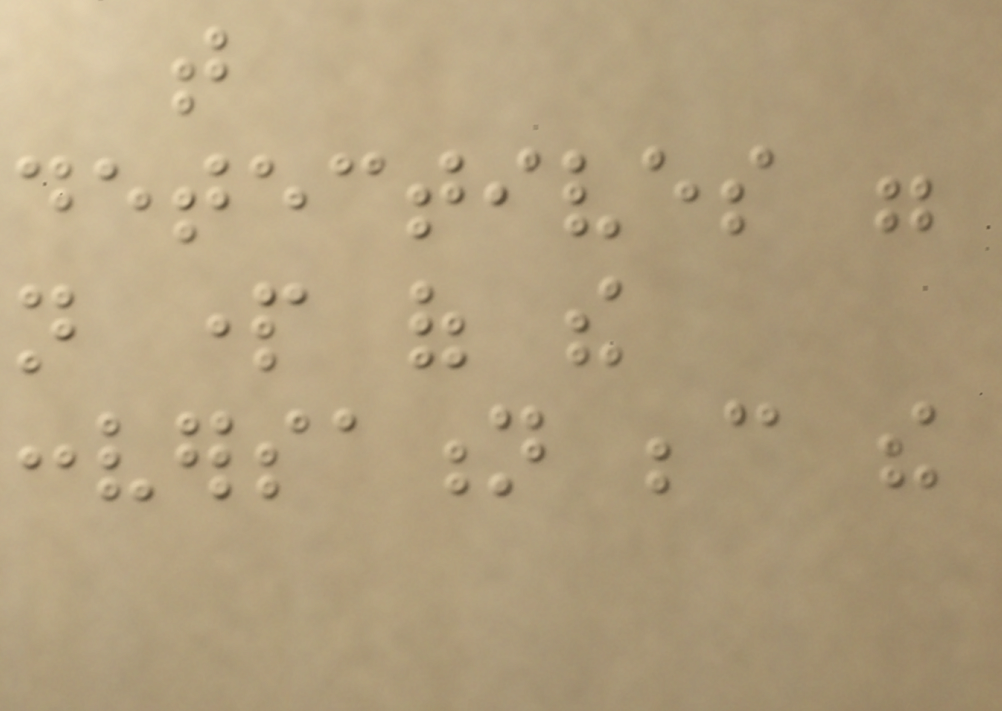that
detectives were
not part of the
conversation because the
